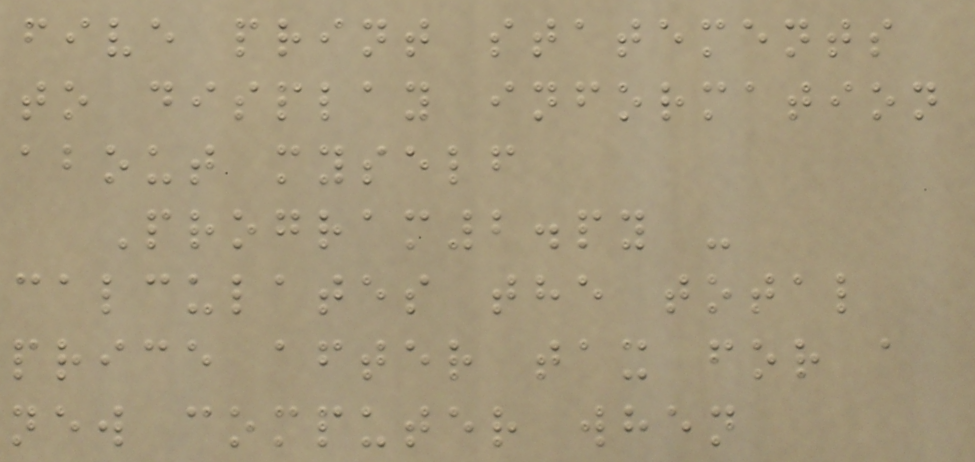five print statements
to display information
about myself
Program2.py -
calculates the total
price after tax for a
new computer when
